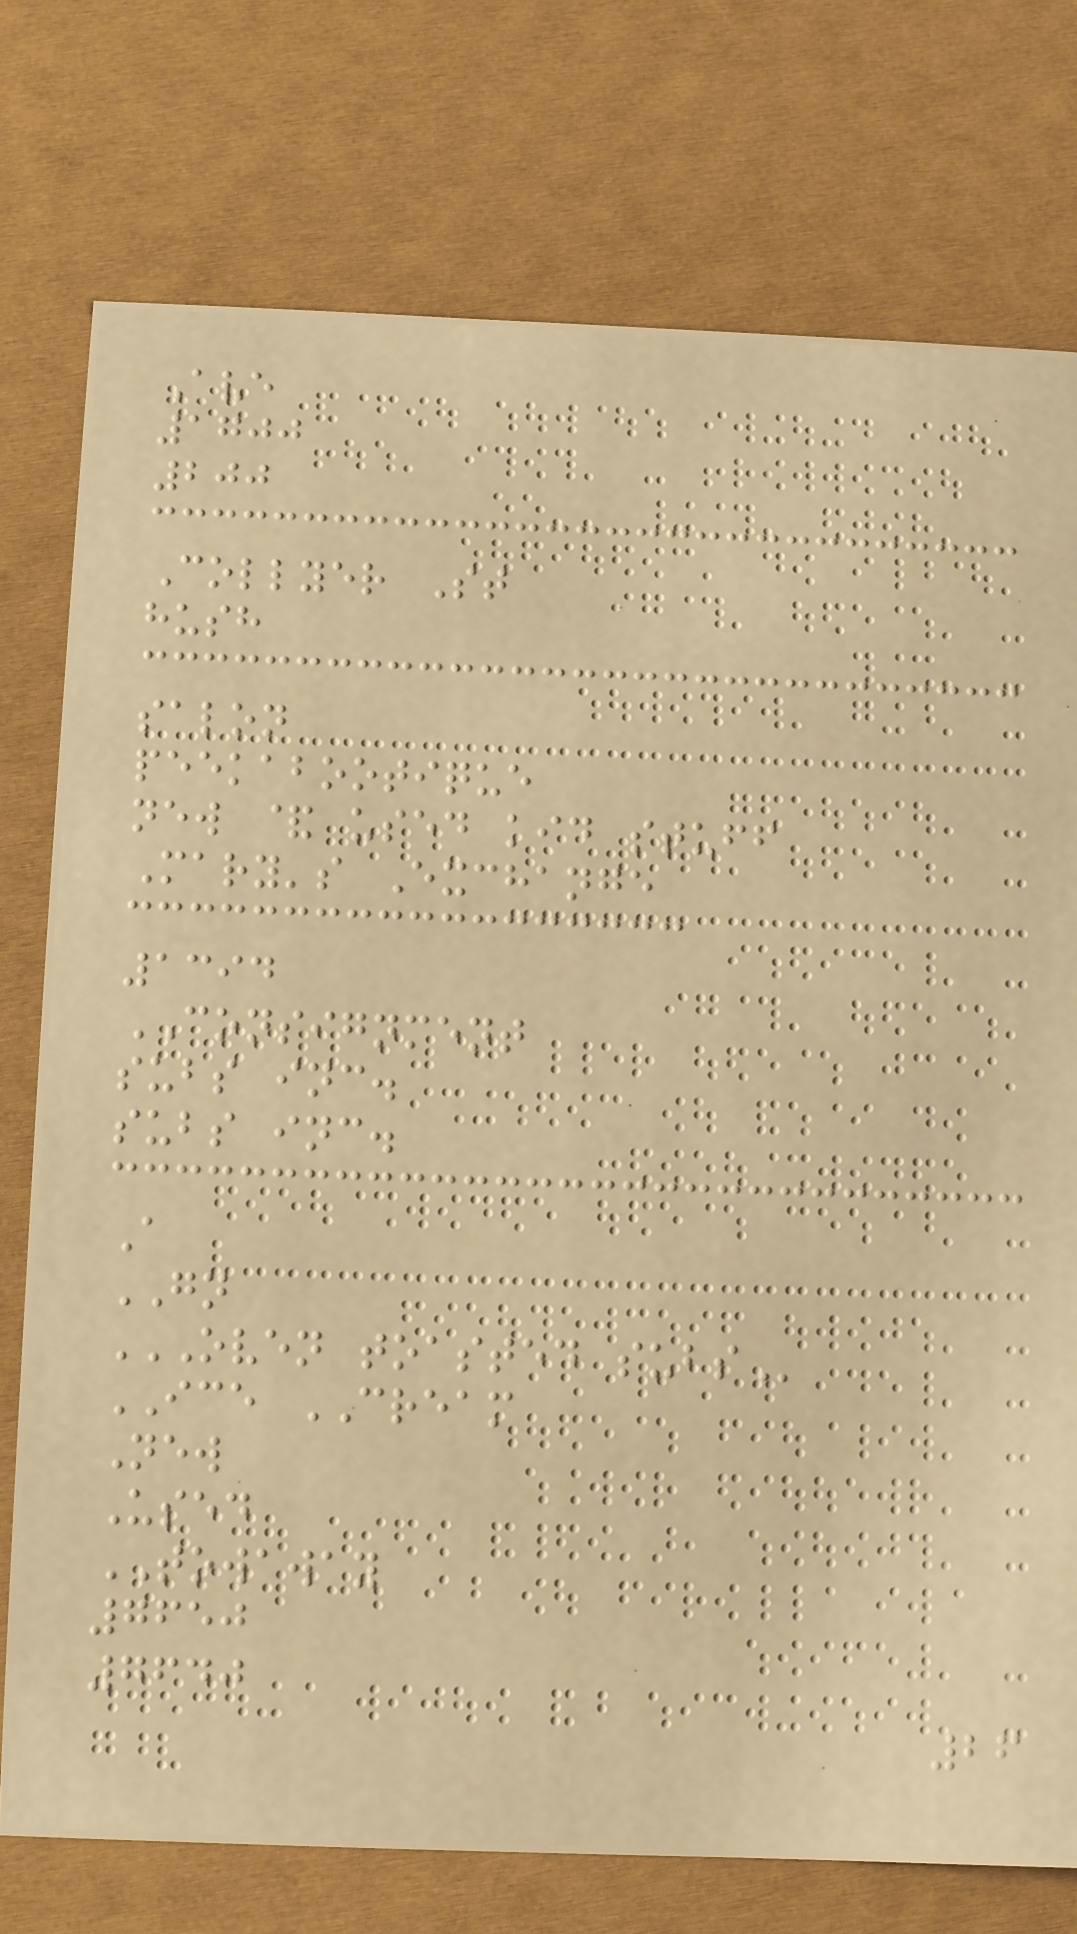Ave
1700
200
Collyer St
hush
salon
peekabootique
new & used kid stuff
Mary's Exchange
1394
CONSIGNMENT
subs inc.
subs inc.
A
GN
OVEN TOASTED SUBS
ICE CREAM
New
Used
TOWAWAY
7650
7640
26
